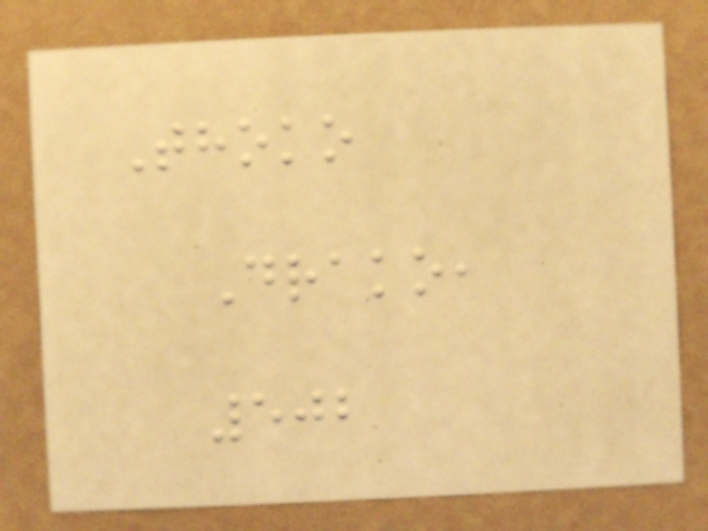Thoko
Drako,
502
